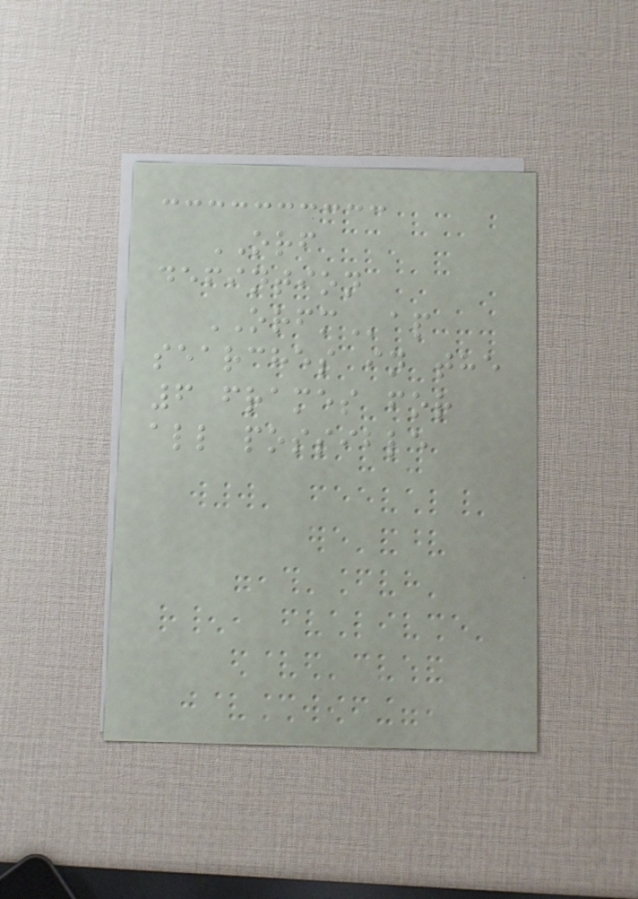ORF
defintion
ORFMap
searches in the
6 frames for
all possible
